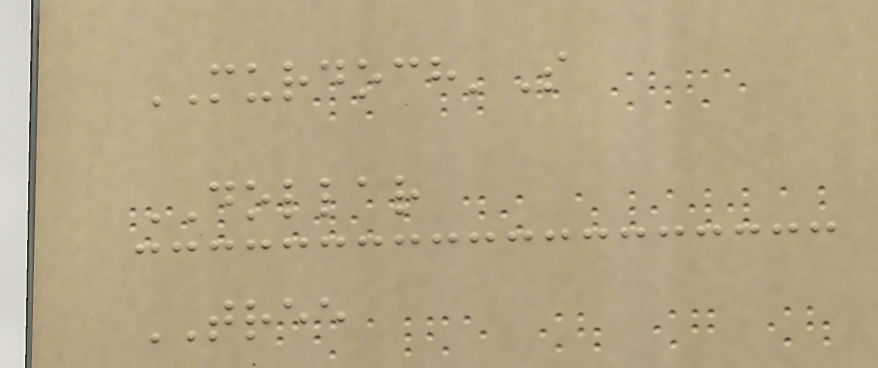MURDOCH'S
DOLLAR
TREE
